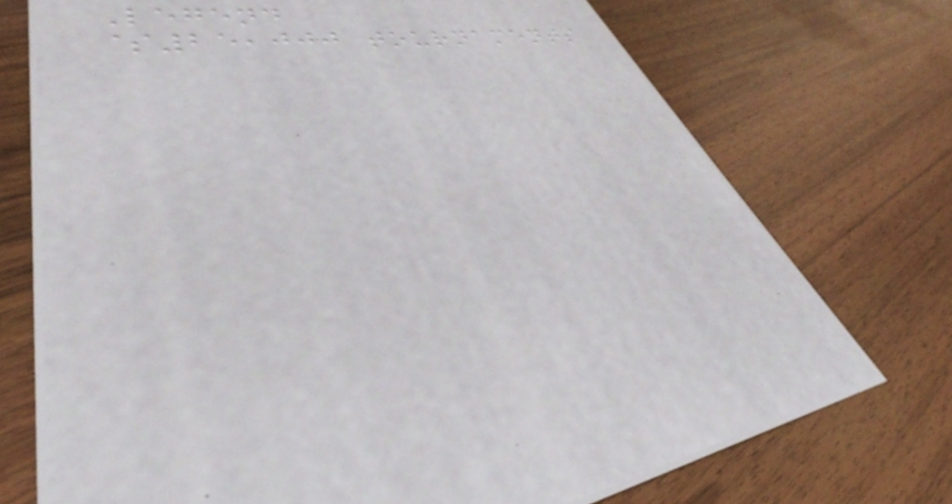Legend
$25,000 tournaments
